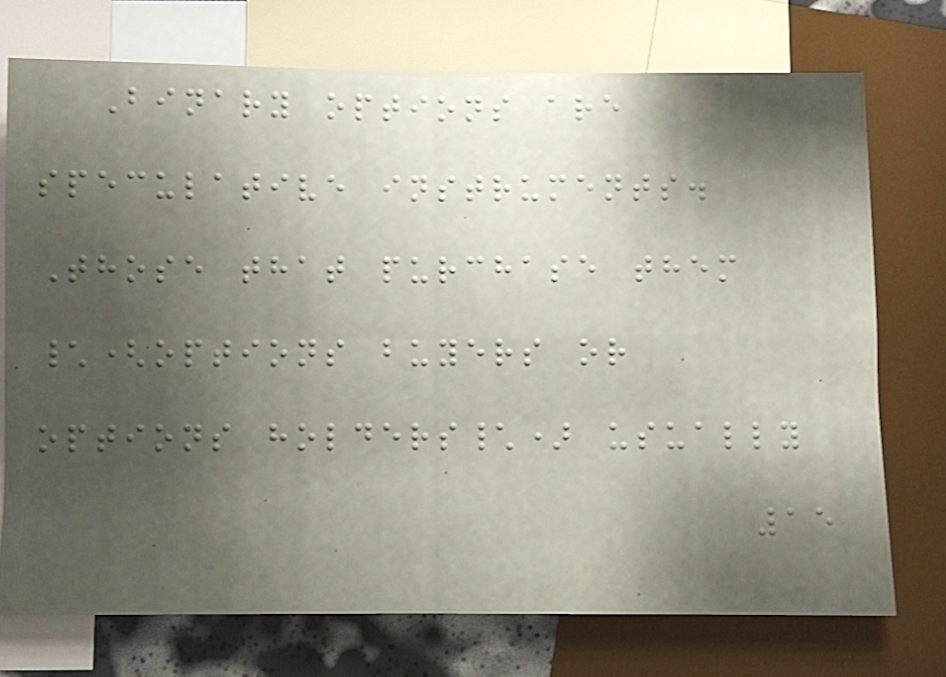Binary options are
speculative instruments.
Those that purchase them
\(options buyers or
options holders\) usually
15
